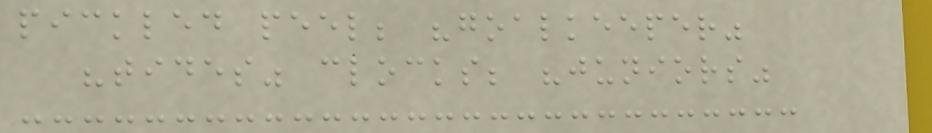pickled peel; "goalkeeper"
"tides" clocks; "juniors"
